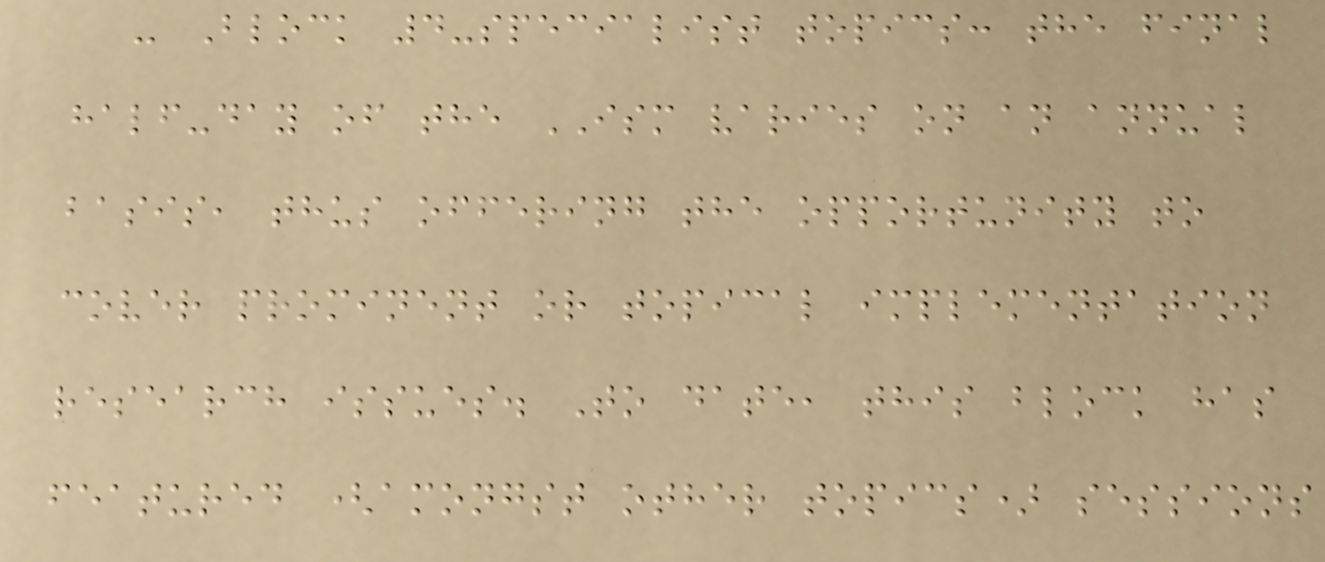- Block 4-specialist topics: the final
half-day of the ISM varies on an annual
basis, thus offering the opportunity to
cover prominent or topical implementation
research issues. To date, this block has
featured (amongst other topics) sessions
